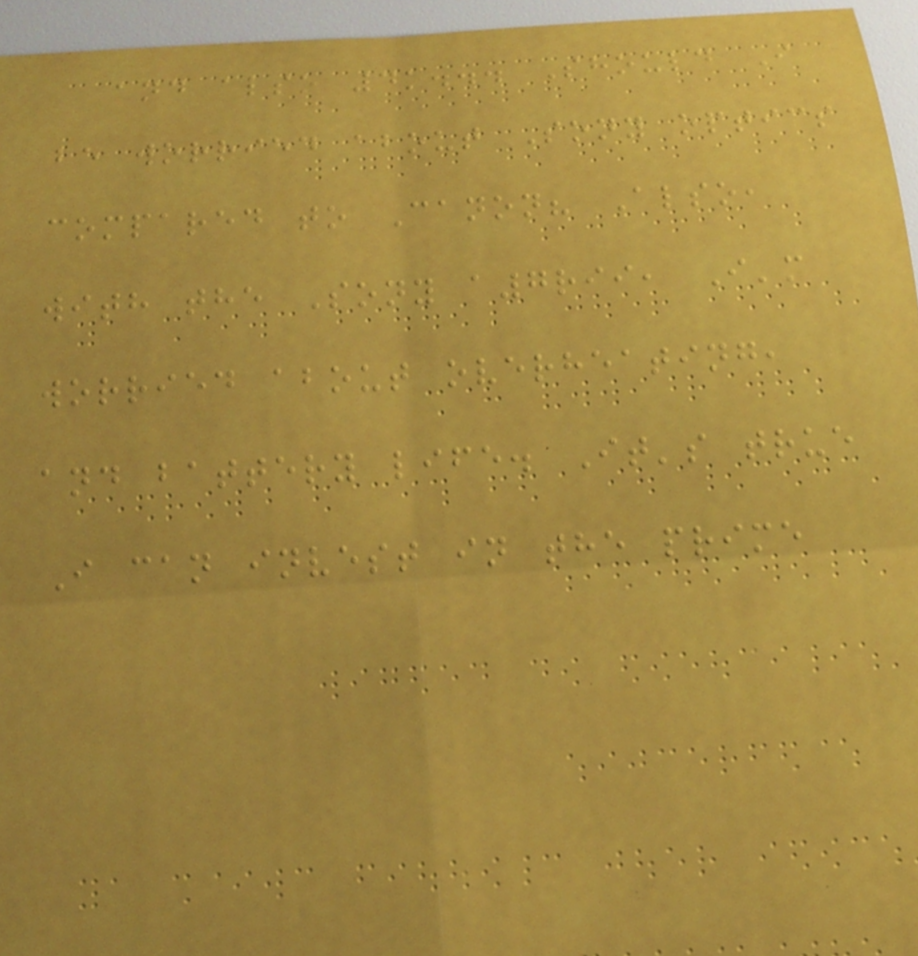and also 4k... Should I
be worried about Sony optics
compared to Canon? Also,
with the Sony a7rii, I'm
worried about overheating,
and battery life. It's true
I can invest in the prime
